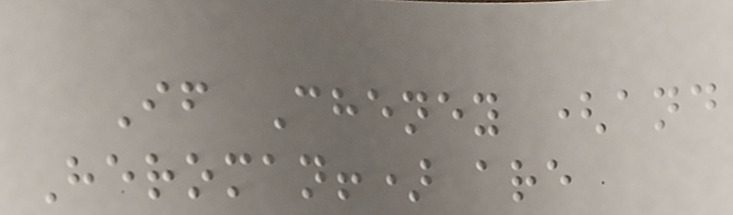If Cheney (and
Heroman!) are
